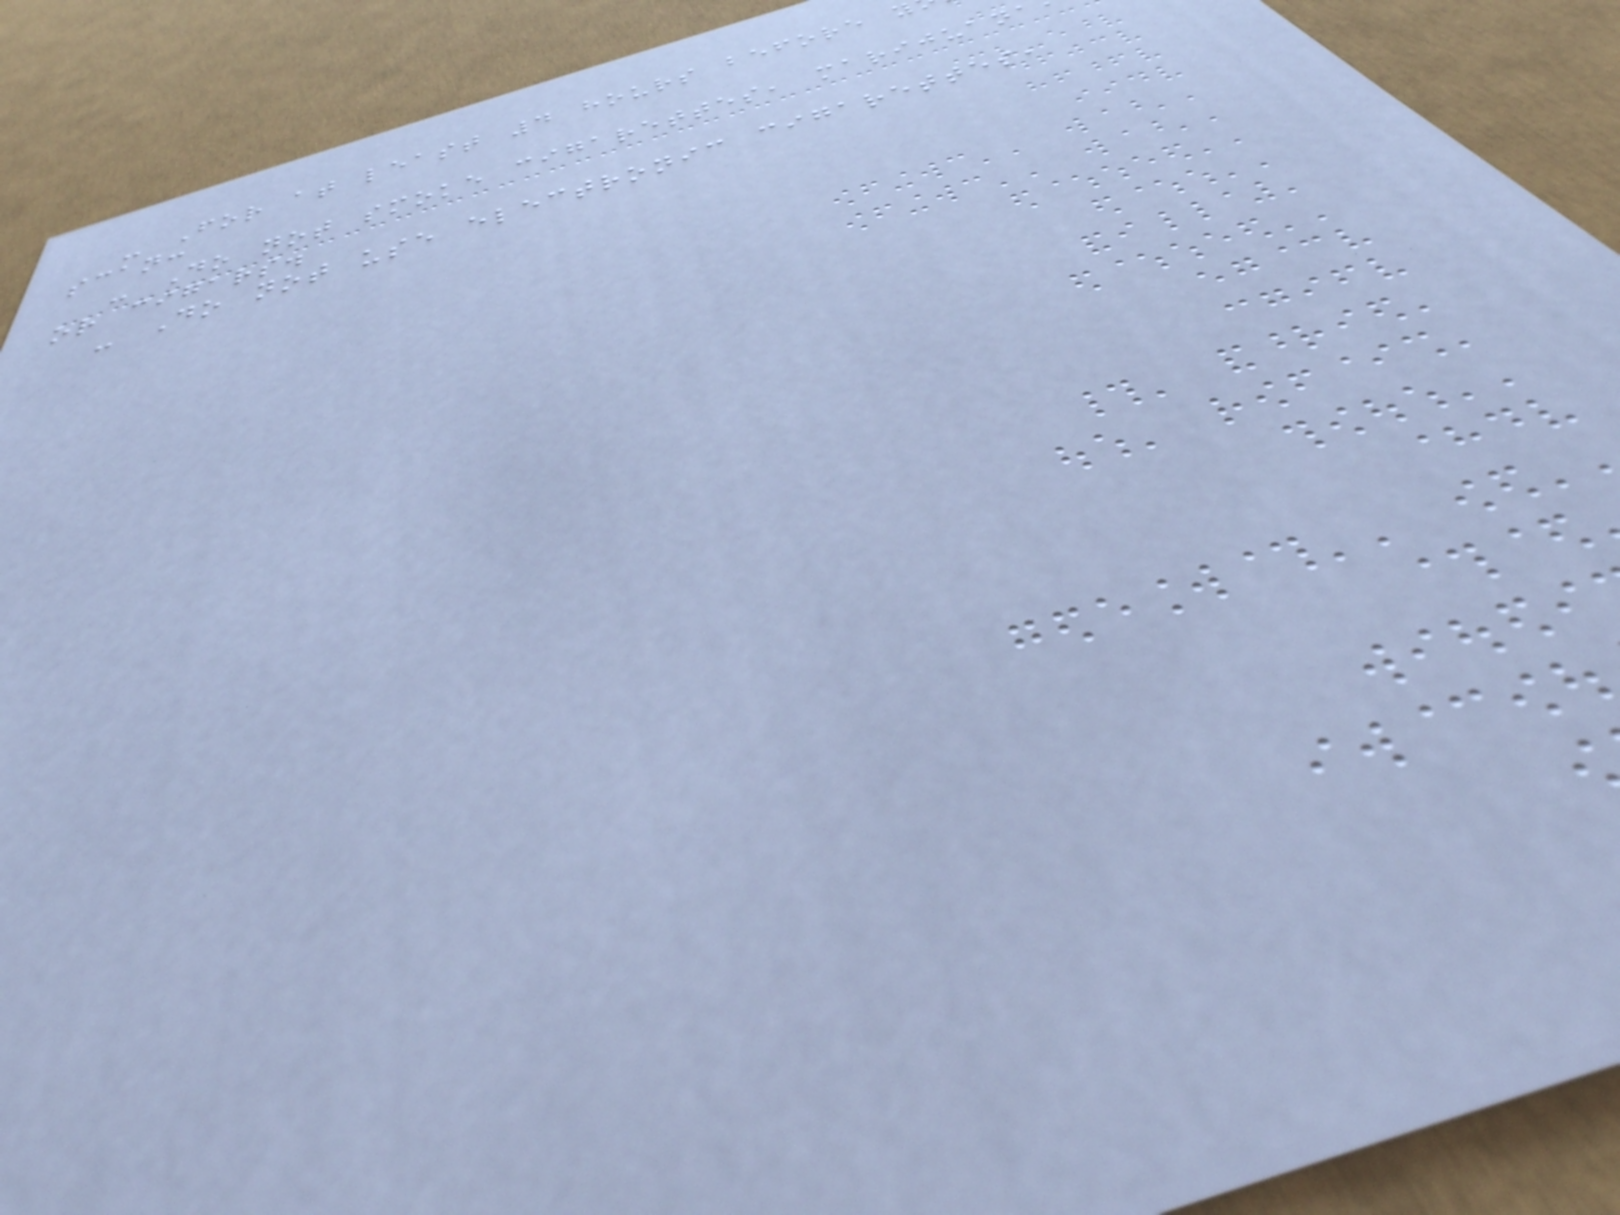- For at least 4 hours before y
scan:
- Do not smoke cigarettes, marijuana
or cigars.
- Do not use electronic cigarettes,
